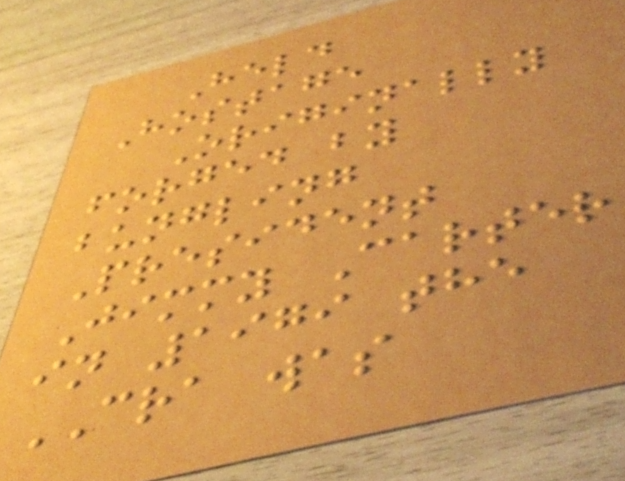Held
Hostage
Originally
forged by
bungling
President
Jimmy Carter
in 1979 the
CRA was
